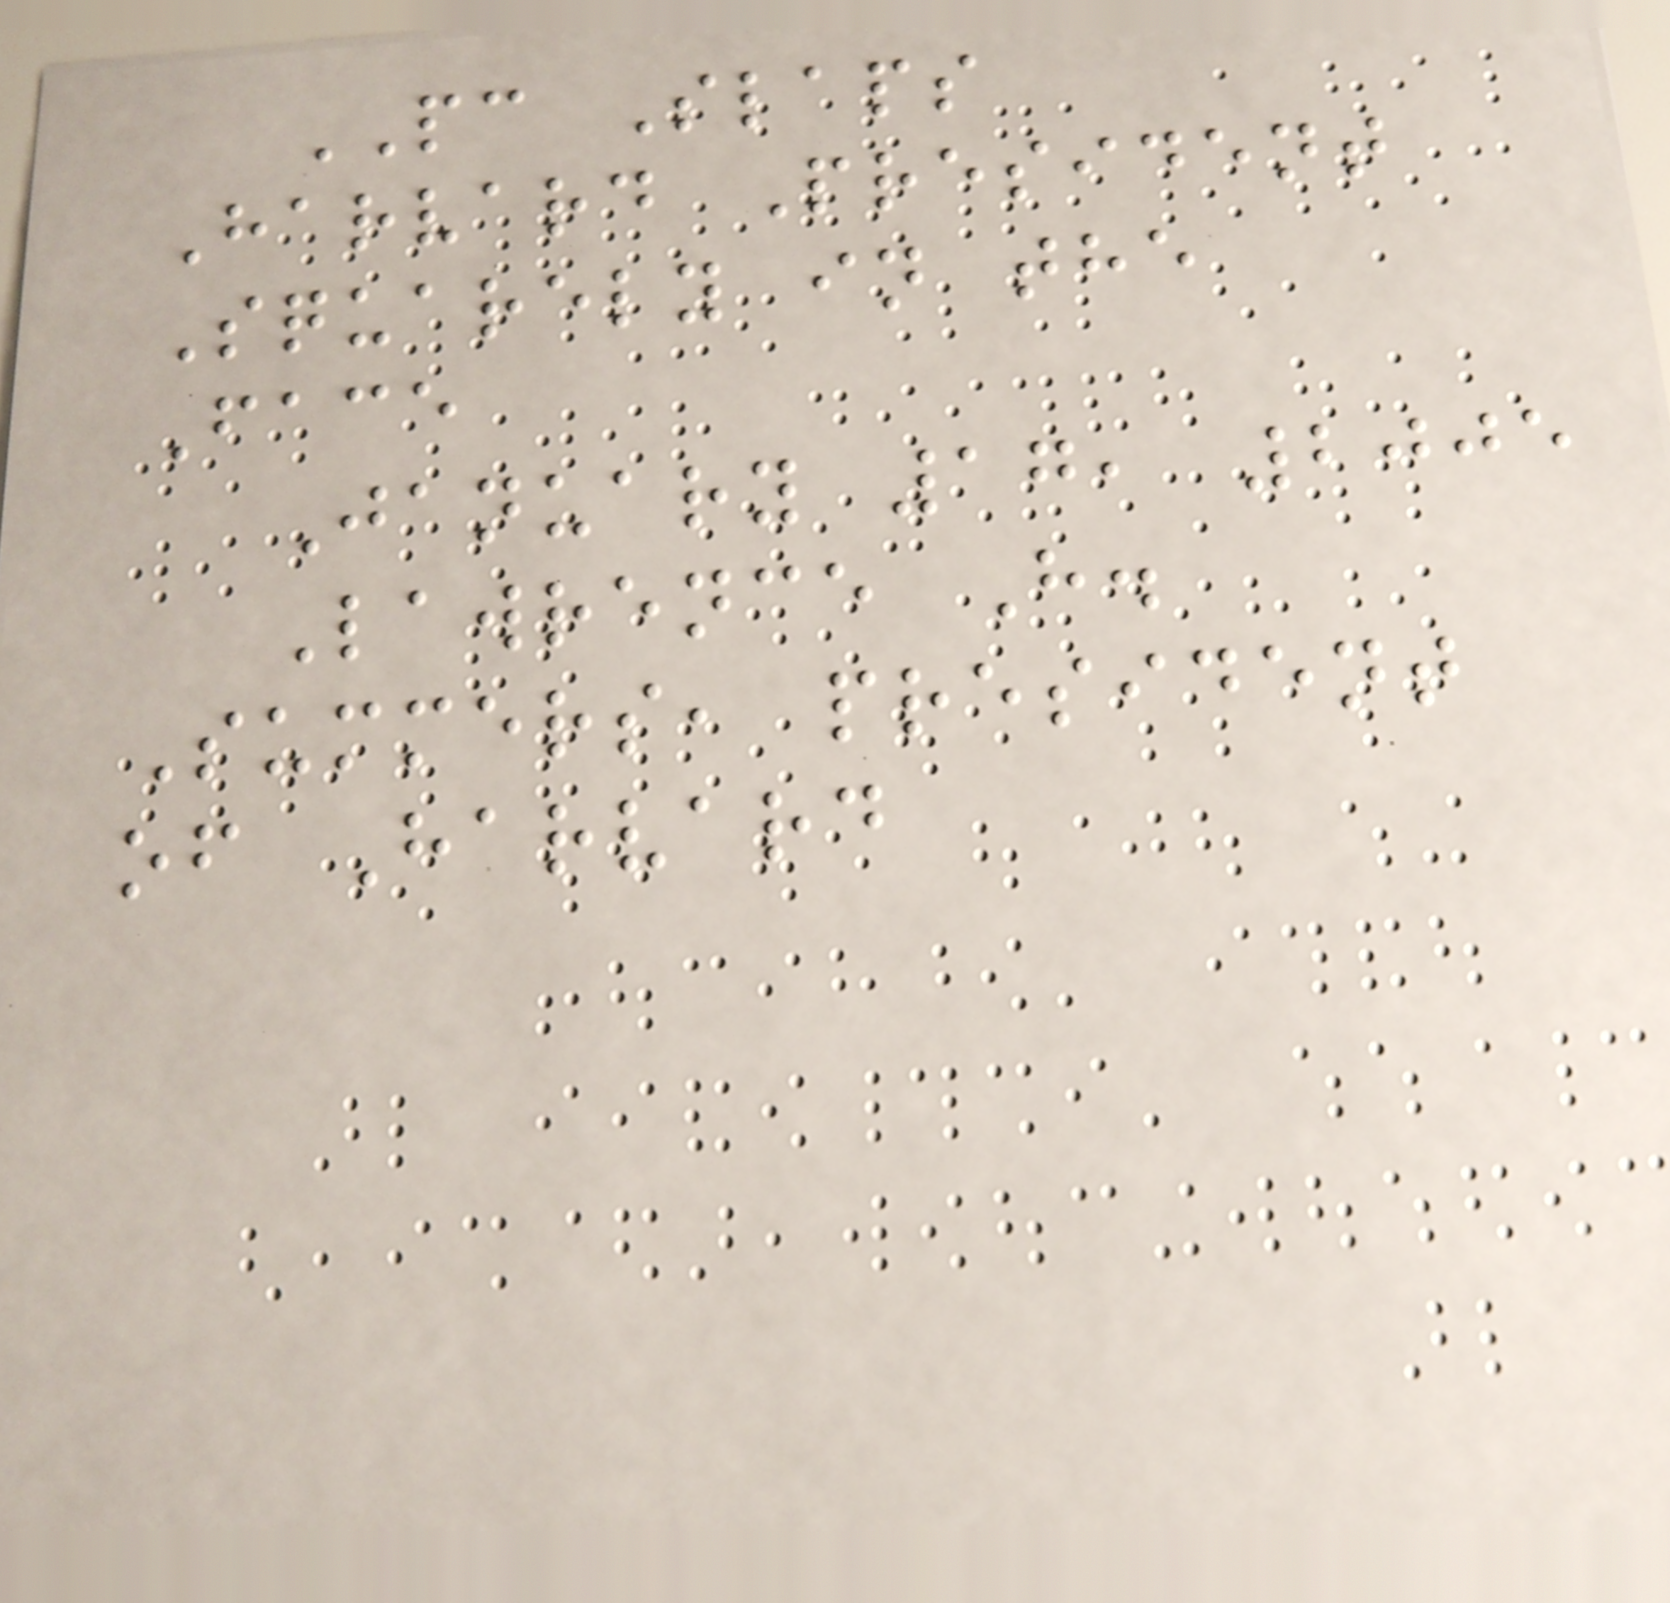PC Slaps
Harvard President
Squarely in the
Face
January 17, 2005
Lawrence H.
Summers, president
of Harvard
